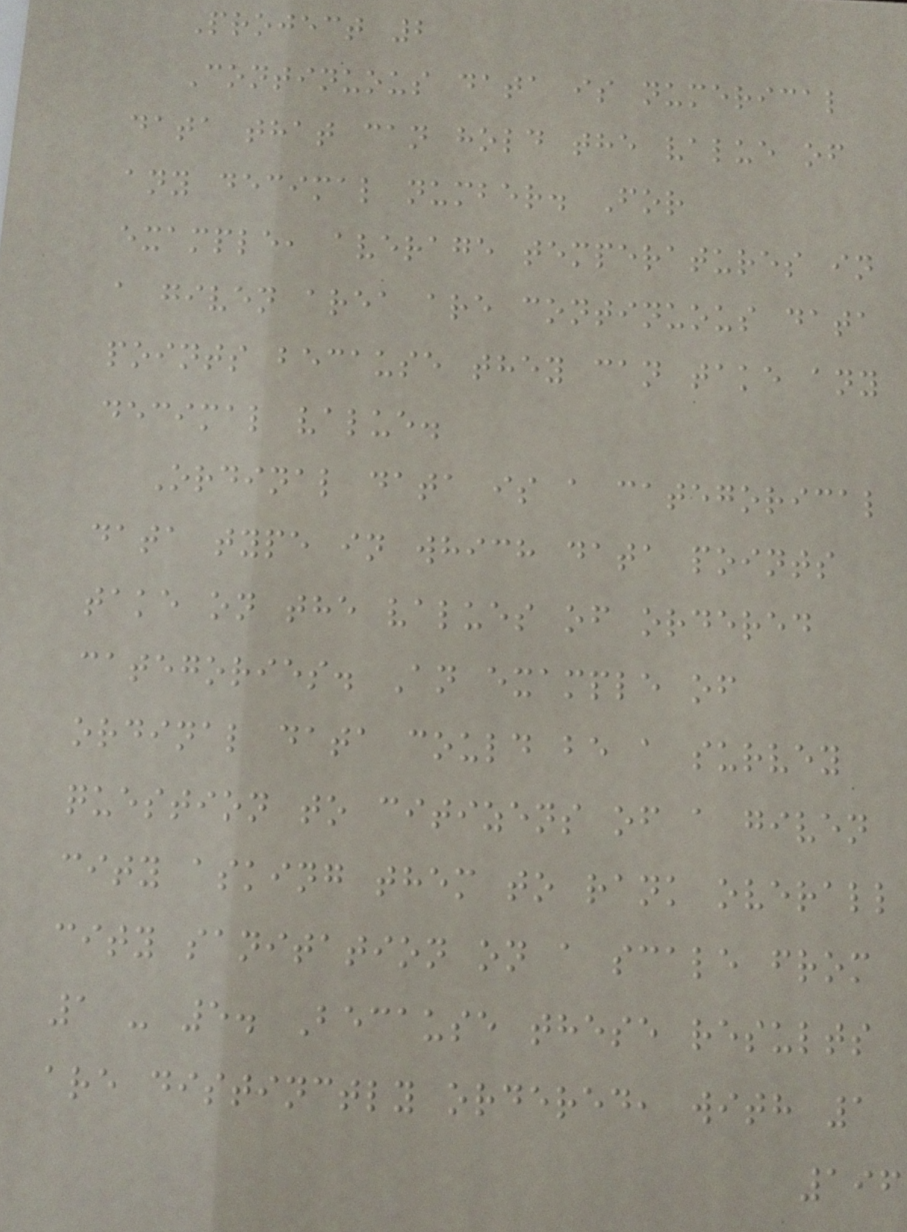Project 2
Continuous data is numerical
data that can hold the value of
any decimal number. For
example, average temperatures in
a given area are continuous data
points because they can take any
decimal value.
Ordinal data is a categorical
data type in which data points
take on the values of ordered
categories. An example of
ordinal data could be a survey
question to citizens of a given
city asking them to rank overall
city sanitation on a scale from
1 - 5. Because these results
are distinctly ordered, with 1
196
